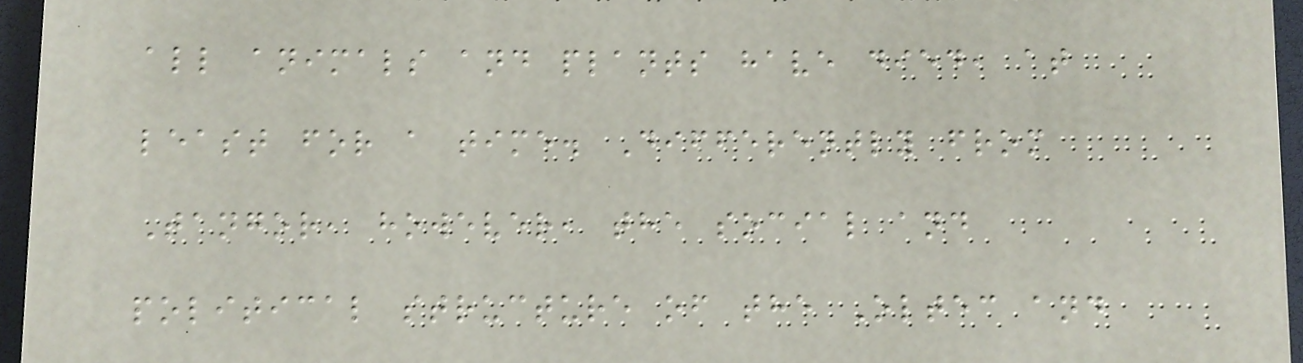all animals and plants have died, at
least for a time. Differently from
Tangor, however, the social and
political structure of the Oltec and
